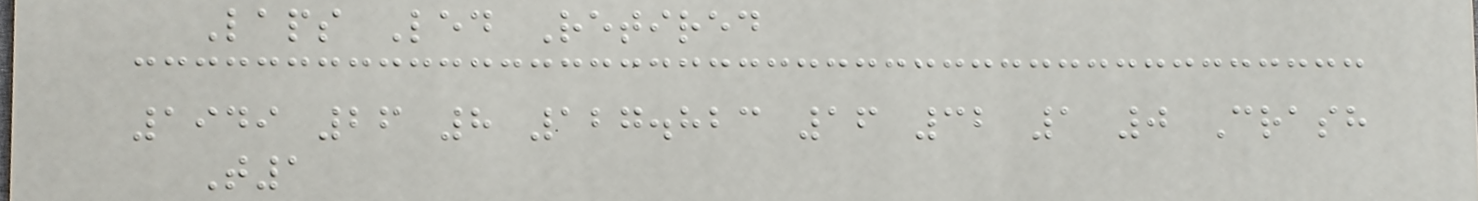Laps Led Retired
1949 26 8 127.823 16 32 1 0 Crash
T1
